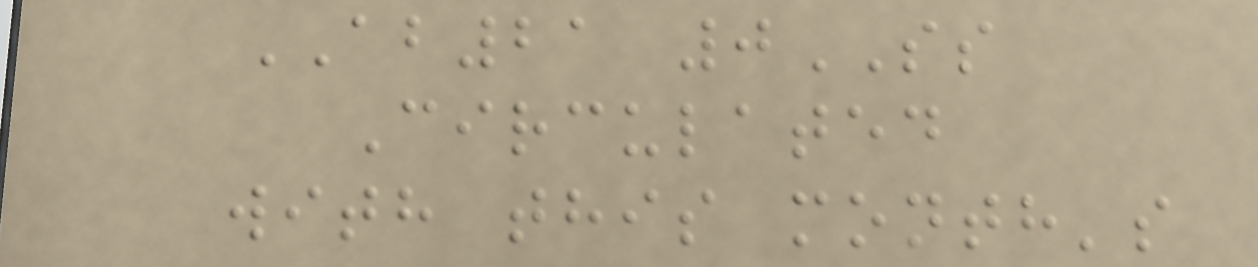AB21 0SS
Circulated
with this month's
